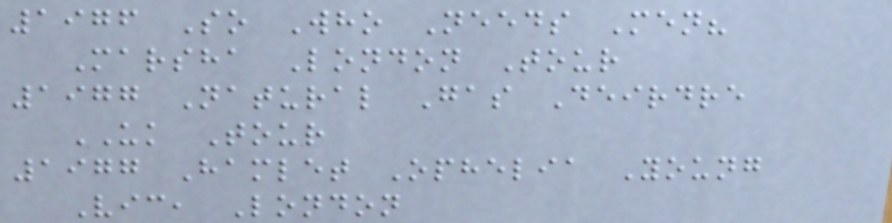1976 So Who Needs Men?
Marsha London Tour
1977 Natural Gas Deirdre
UK Tour
1977 Hamlet Ophelia Young
Vic, London
